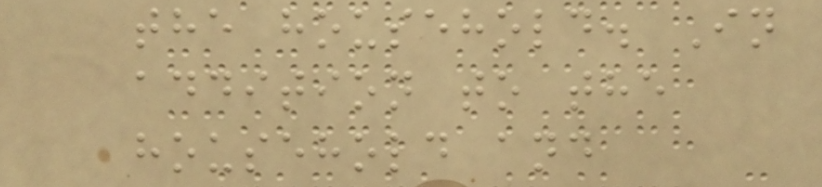the household. In
addition to the
household and
